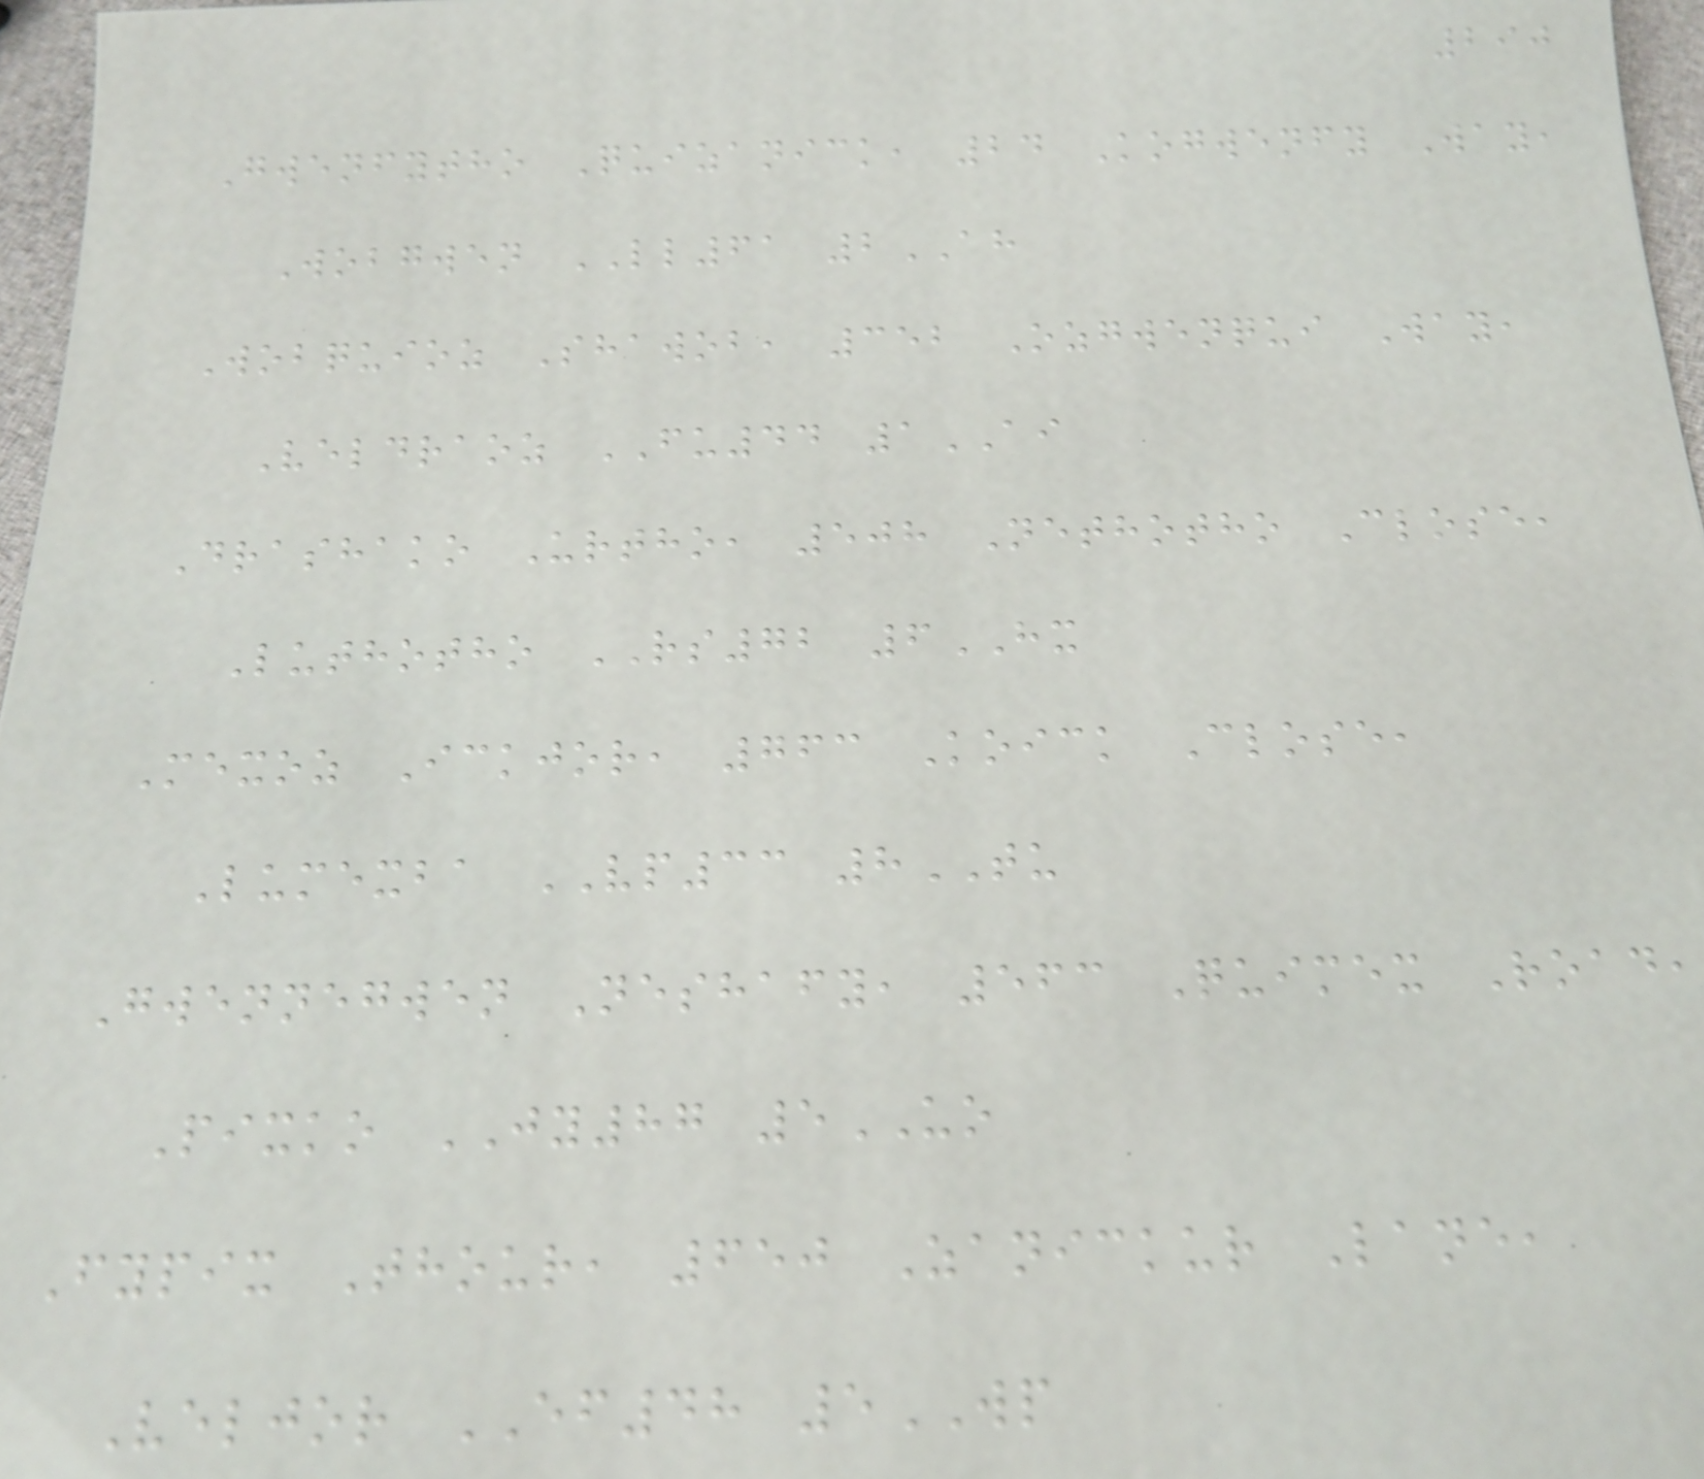290
Gwenfytho Quizanick, 24 Kogwenfy Way,
Wobgwen LL61 2AH
Wobquioz Shawob, 352 Ozgwenqui Way,
Veldraoz FU44 1AI
Drashako Urtho, 508 Nethotho Close,
Luthotho RS72 6HX
Mexoz Ickjor, 763 Koick Close,
Lumexba VP33 8TU
Gwennegwen Neshafy, 563 Quimex Road,
Pixko JY87 5UO
Fypix Thour, 650 Zanickur Lane,
Veljor EF48 5WP
